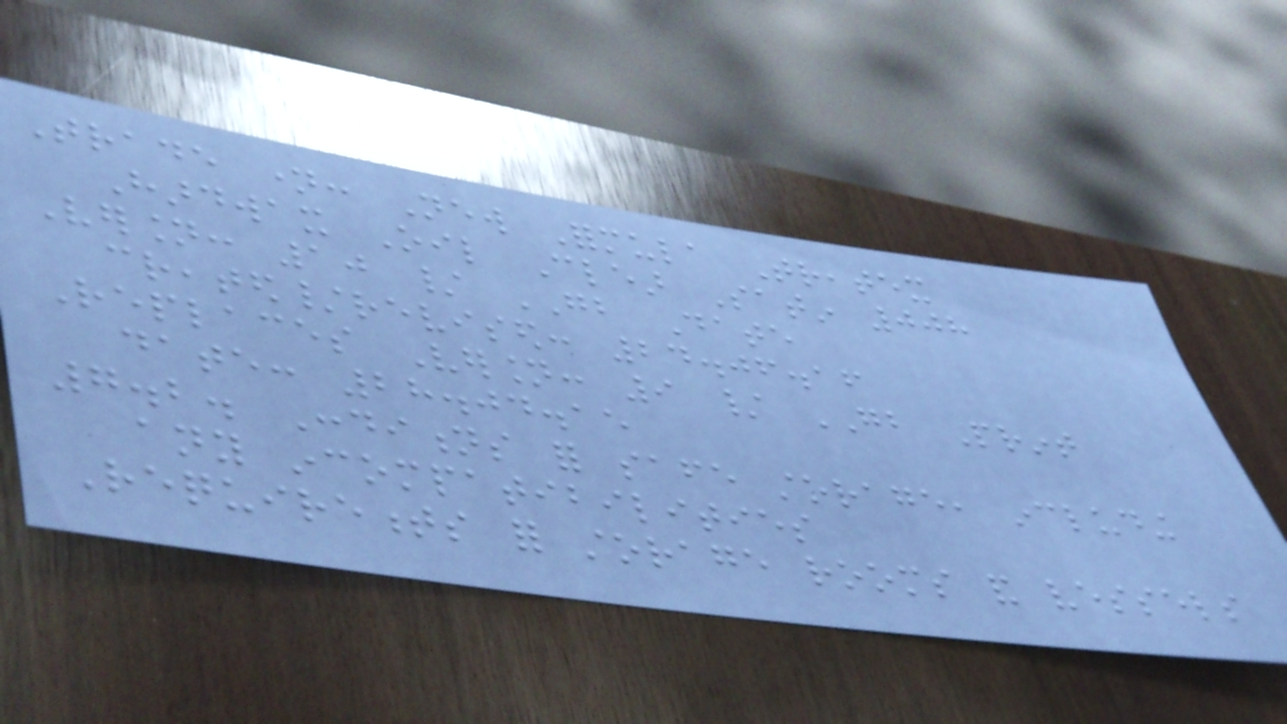Trade name: New Formula Treatex
Hardwax Oil Clear Satin 008
Version: 10 / GB Date
created/revised: 24.06.16
Replaces Version: 9 / GB Print
date: 28.04.15
7.2. Conditions for safe storage, including
any incompatibilities
Requirements for storage rooms and vessels
